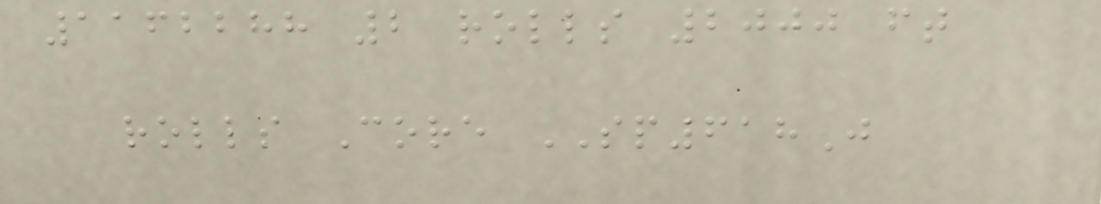1162288 2 rolls 2000 ft
rolls Core SP618J
